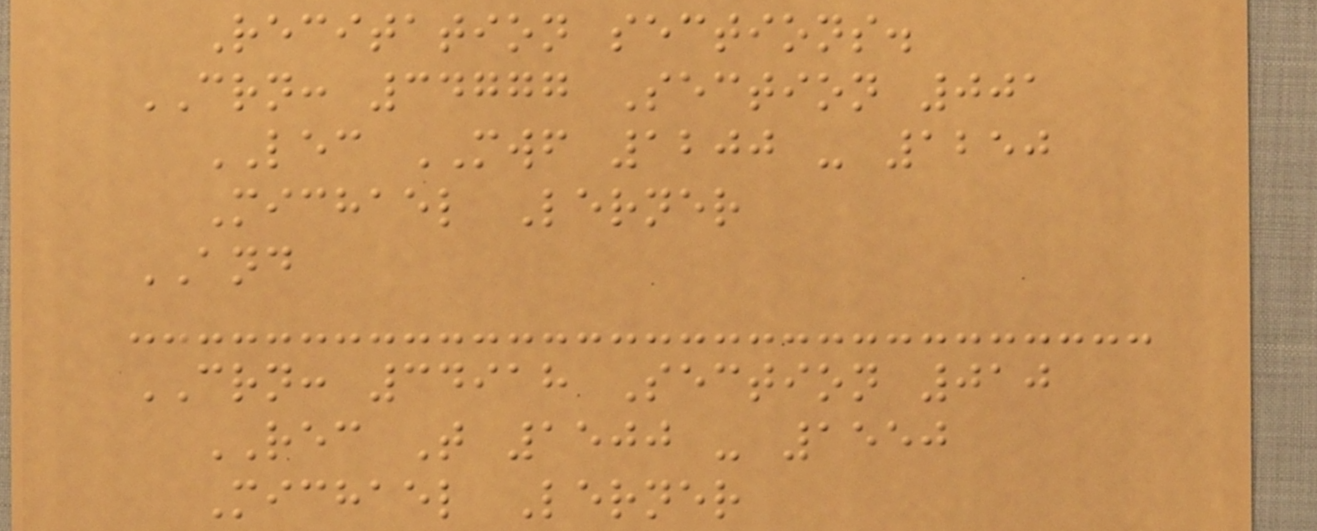Recitation sections.
CRN: 34777 Section 001
LEC MWF 1200 - 1250
Michael Lerner
AND
CRN: 34918 Section 010
REC T 1500 - 1550
Michael Lerner
